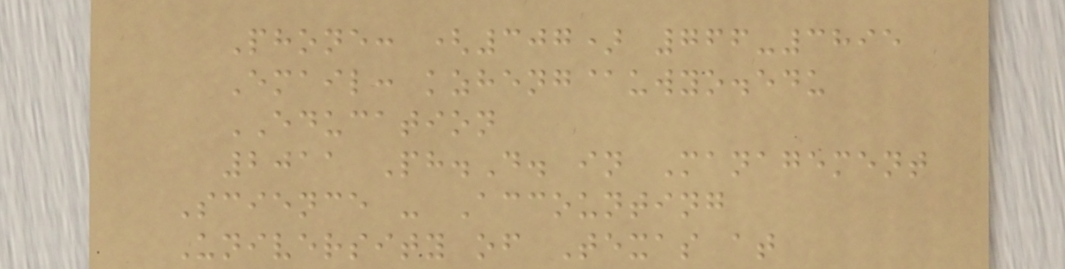Phone: (307) 766-3895
Email: kzheng@uwyo.edu
EDUCATION
2011 Ph.D. in Management
Science - Accounting
University of Texas at
